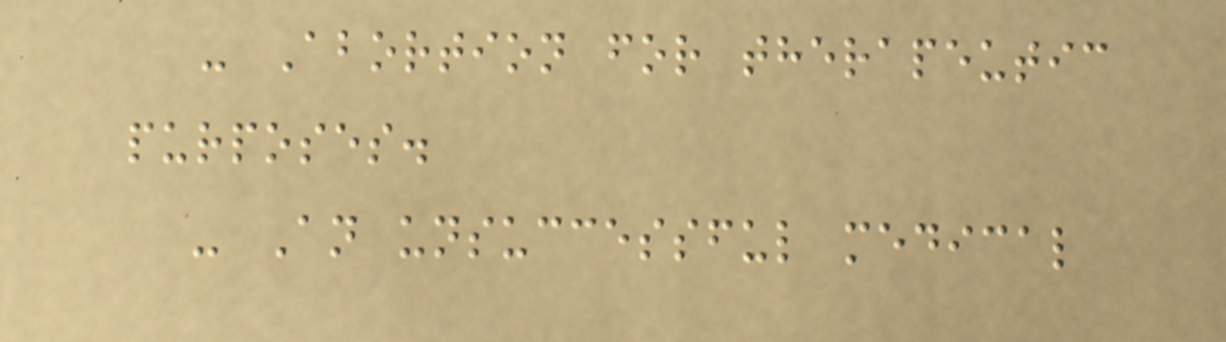- Abortion for therapeutic
purposes.
- An unsuccessful medical
